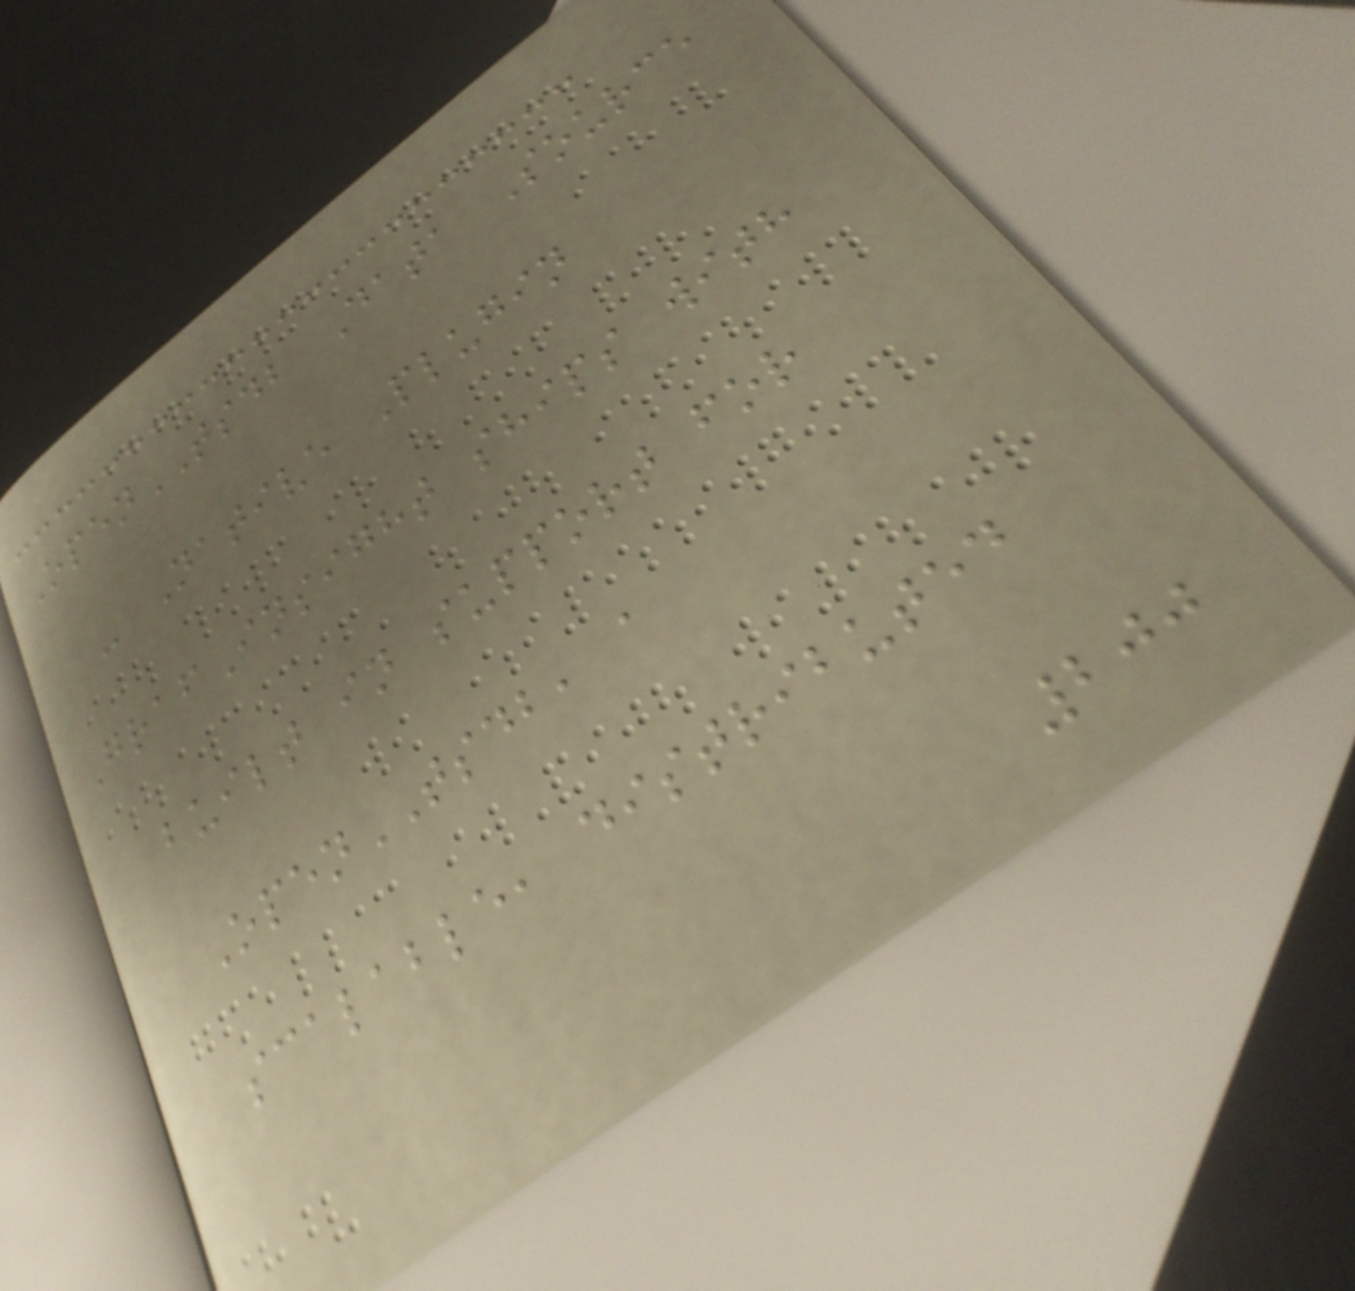OpenTSDB Data Source
- Native Plugin
GrafInsight ships with
built in support for
OpenTSDB, a
scalable, distributed
200
